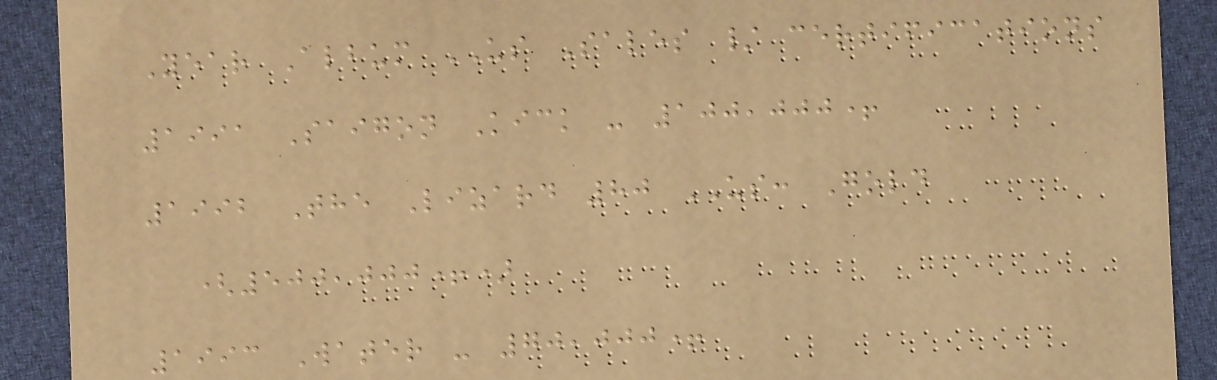Year Album US Sales / certifications
1991 Saigon Kick - 100,000+
1992 The Lizard 80 US: Gold
(500,000+)
1993 Water - 70,000+
